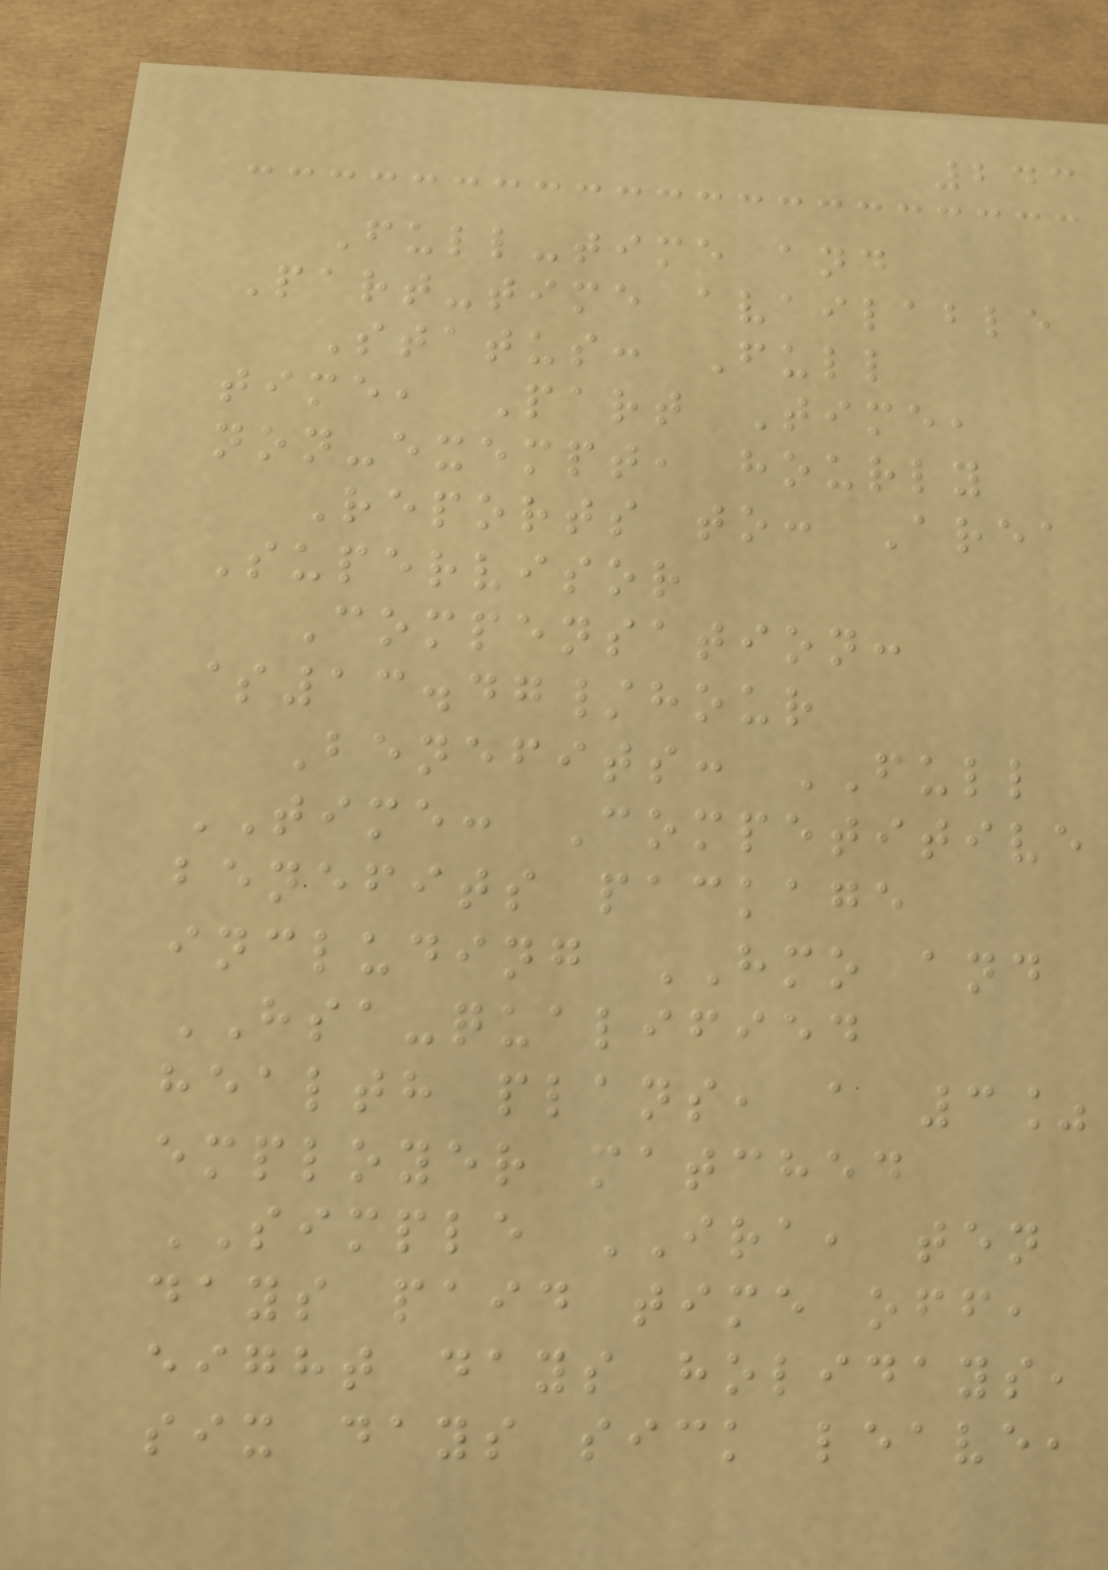243
Full-time and
Part-time available
Status: Full
time, Part Time,
non-exempt, hourly
Reports to: Area
Supervisor
Compensation:
$13.47/hour
Benefits: FULL
TIME: Competitive
benefits package
including HMO and
HSA-qualified
health plans, a 3%
employer matched
SIMPLE IRA, ten
days paid time off,
eight days holidays,
six days sick leave,
